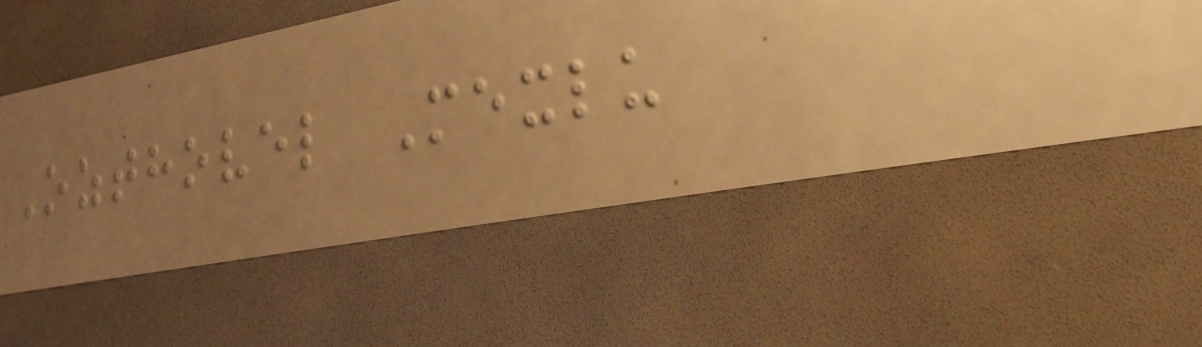Ozthovel Mexlu
